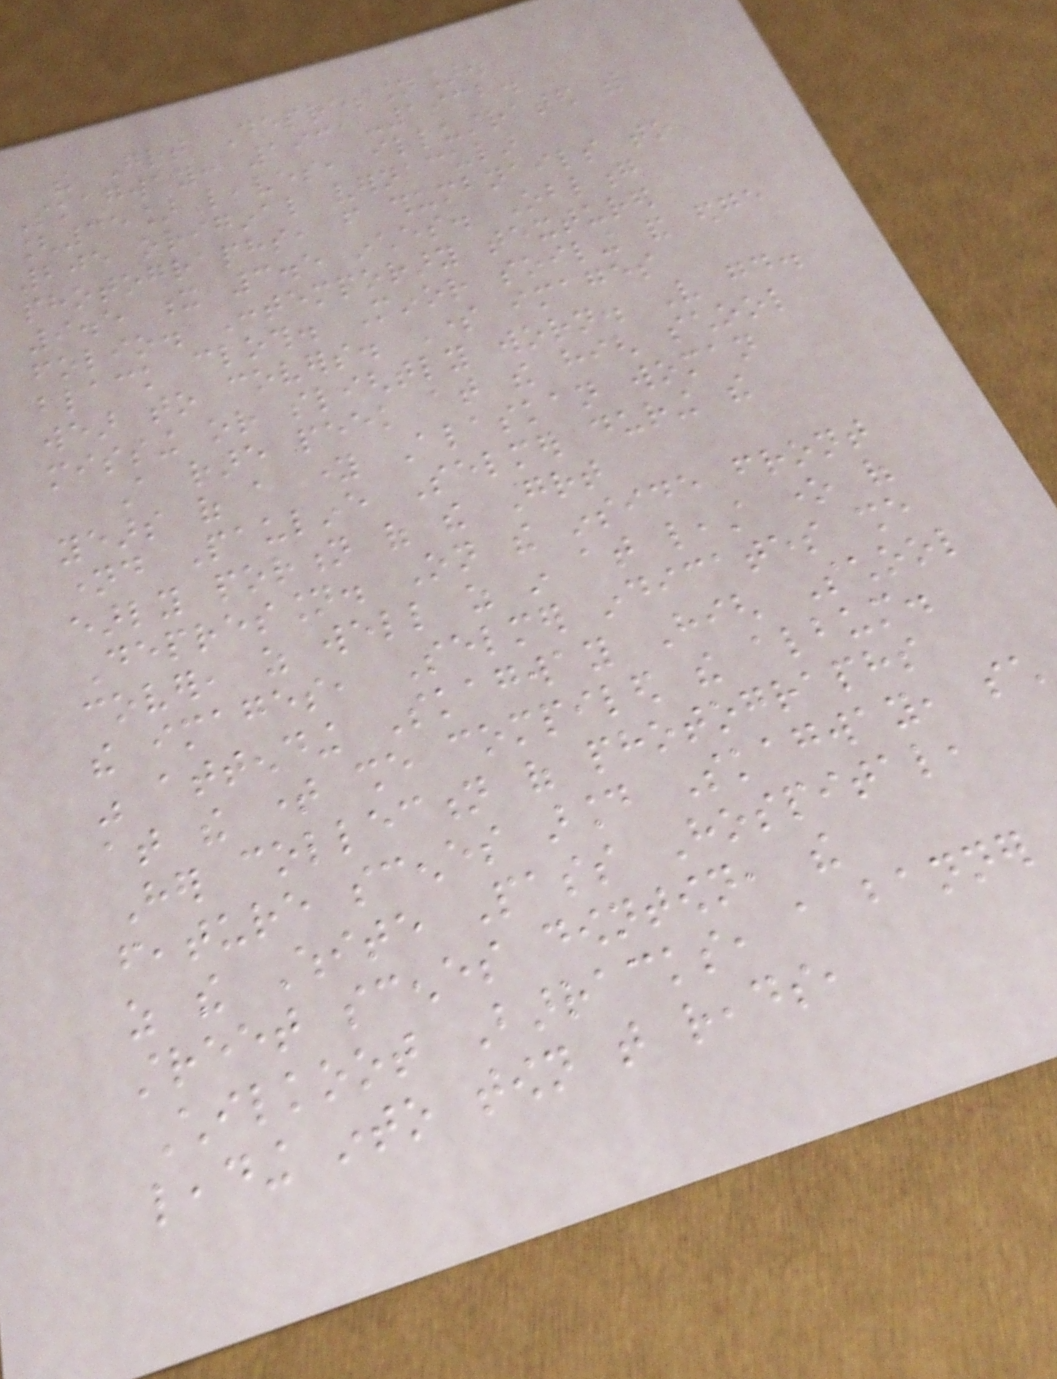the Great Depression].
Skagway: 1931-1932.
[35] leaves, illustrated with
205 original vernacular
photographs, from thumbnails to
9.5 x 3.5 inches. Oblong
folio. Contemporary textured
black cloth. Minor soiling and edge
wear to covers. Some images
missing or slightly worn. Very good.
A rare peek at the high school
years of a young Alaskan woman
named Pauline Selmer during the
early portion of the Great
Depression. On the inside front
cover, as well as in at least one of
the images, Selmer indicates she
was attending Skagway High School
at the time she compiled the album.
Her collection of photographs
feature scenes around Skagway, such
as the White Pass Hospital,
street scenes downtown, the
Chilkoot Barracks, a banner
leading into town that reads,
